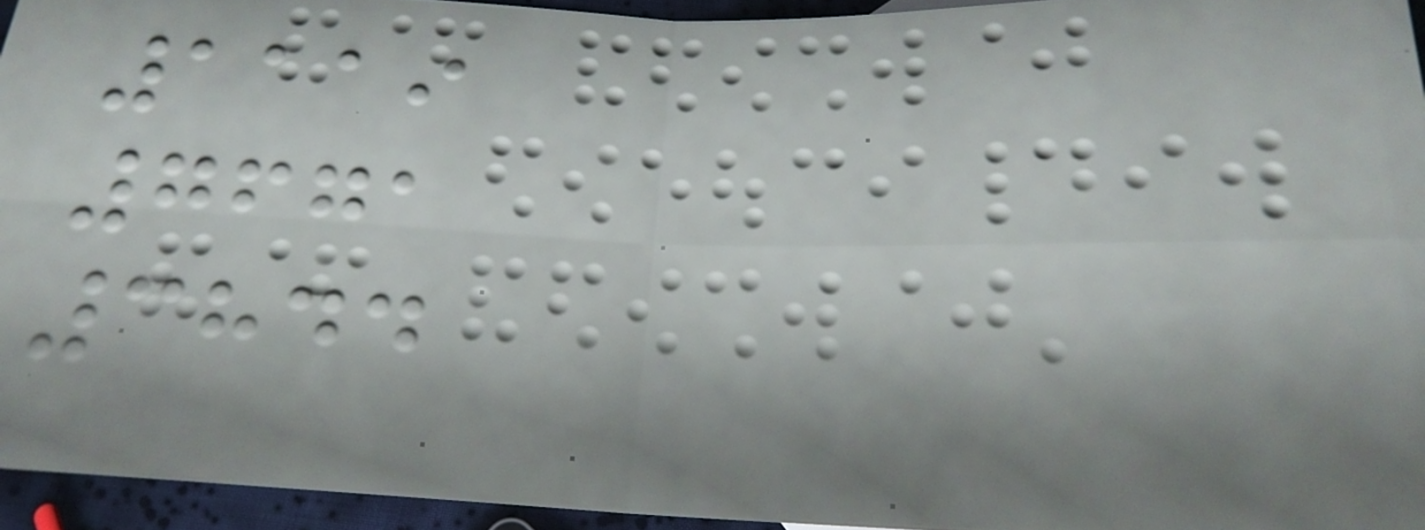1119
7671
3844
